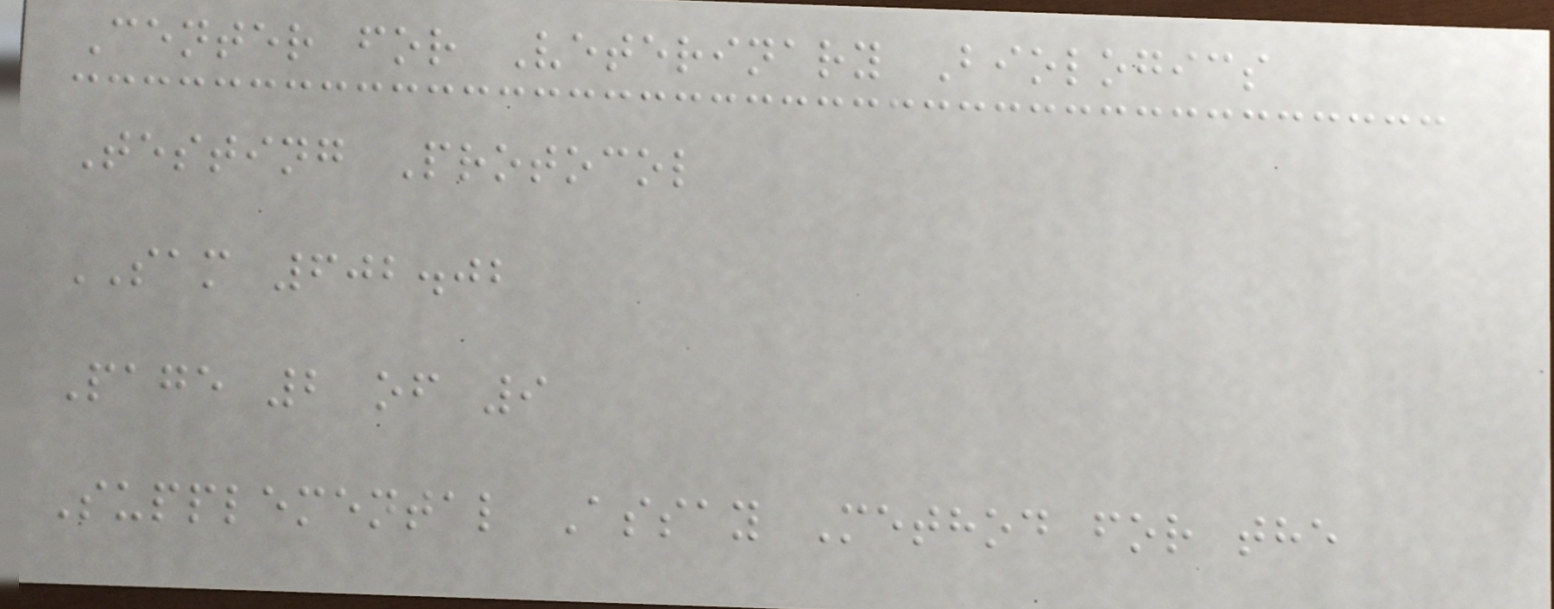Center for Veterinary Biologics
Testing Protocol
SAM 602.02
Page 2 of 9
Supplemental Assay Method for the
